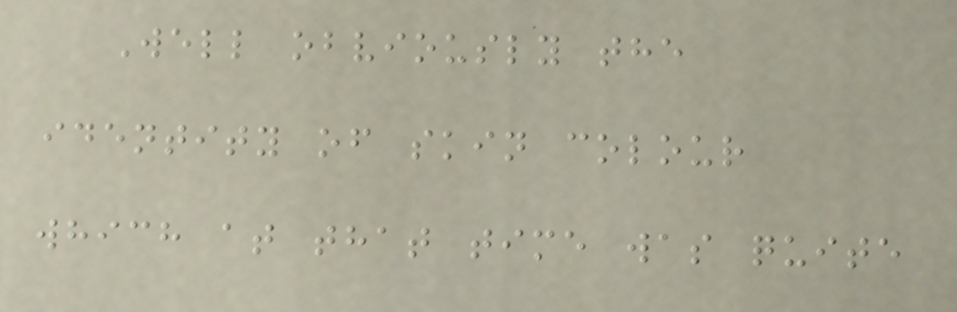Well obviously the
identity of skin colour
which at that time was quite
